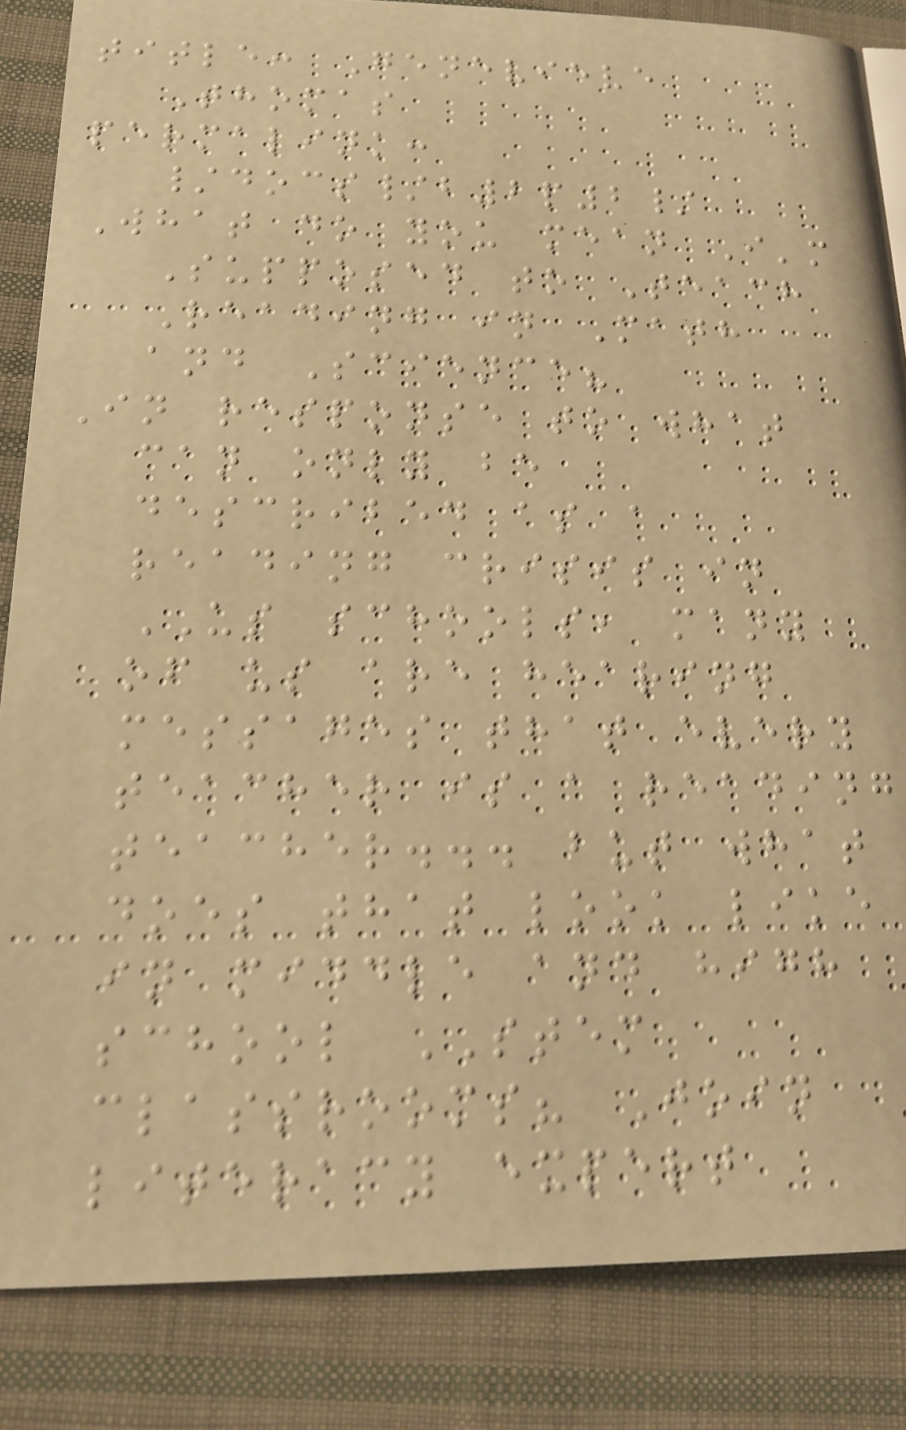title: Genevieve
Thomas
permalink:
/docs/b2p2/
What do you mean I'm
Supposed to Teach
Reading in Math
and Science?
In response to what
can only be
described as a
reading crisis in
US schools, many
of us are hearing
messages that every
teacher is a reading
teacher... but what
does that look like
in middle and high
school STEM
classrooms? Join
literacy expert
